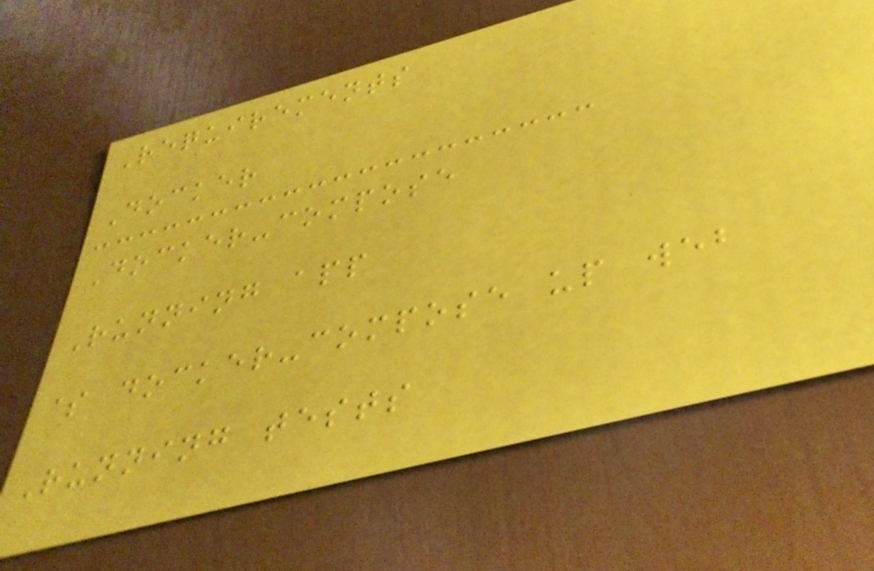Requirements
Docker
Docker-compose
Running app
$ docker-compose up web
Running tests
